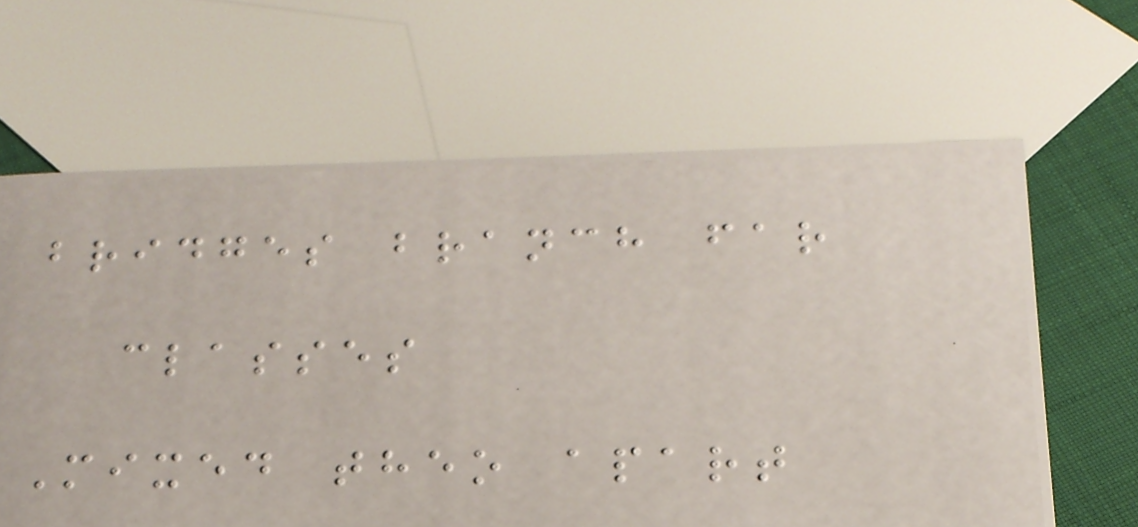bridges branch far
classes
Mixed theo apart
